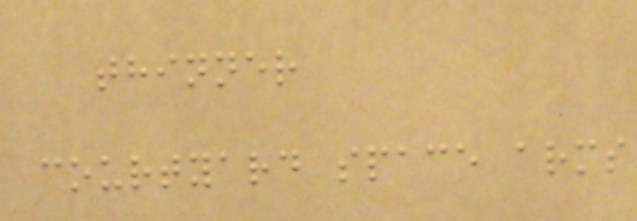thinner
courtyard space arms
